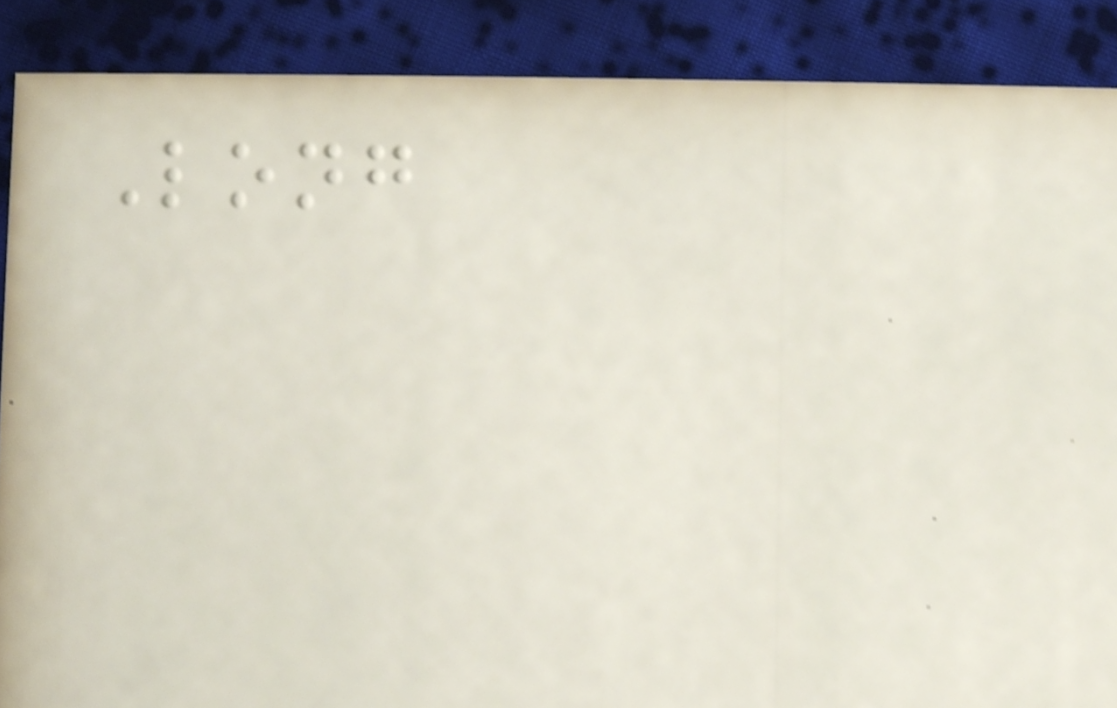Long
